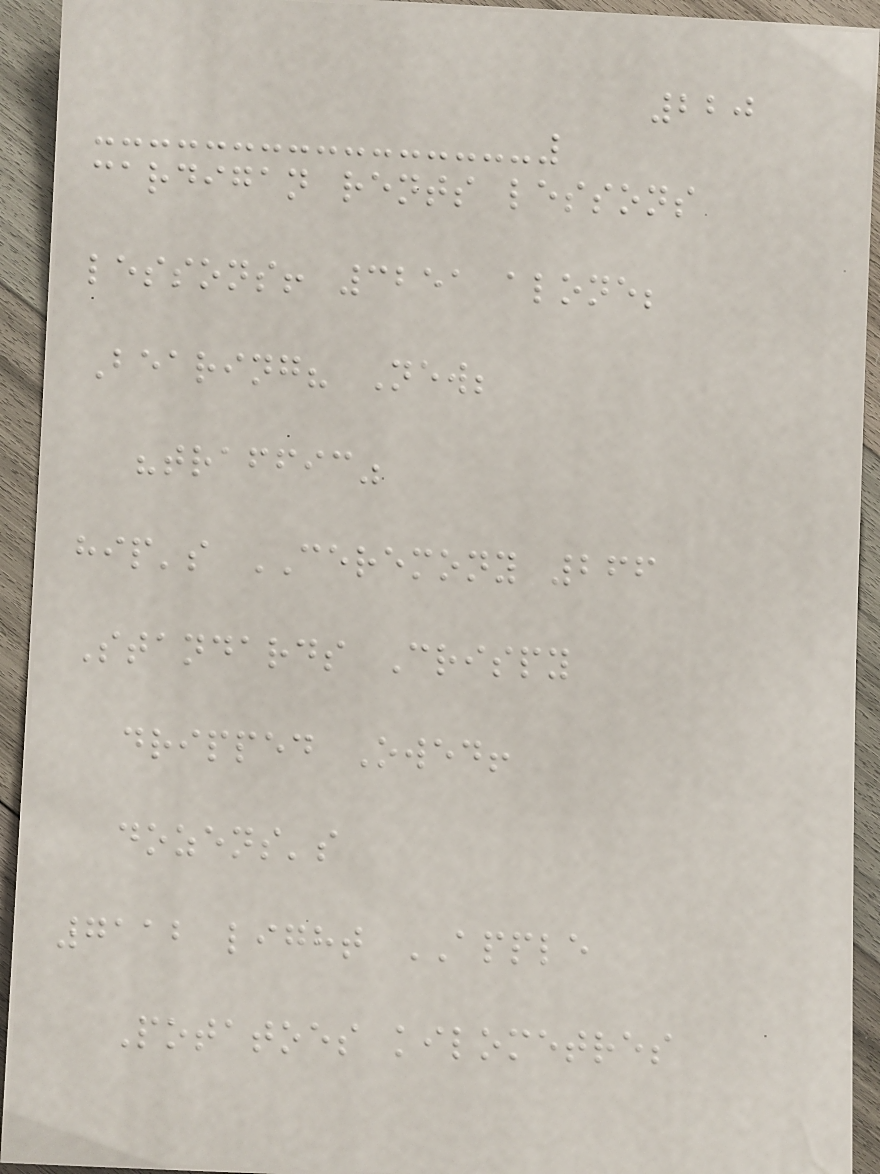220
cardigan rents lessons
lessons! 3251 alone;
Bearing? New;
"traffic"
hip's CEREMONY 266
Standards Crispy
dripped Owed!
dozens's
7112 light APPLE
Potatoes kilometres
